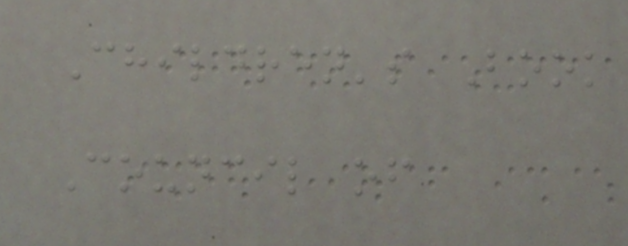Children's Book
Council of
